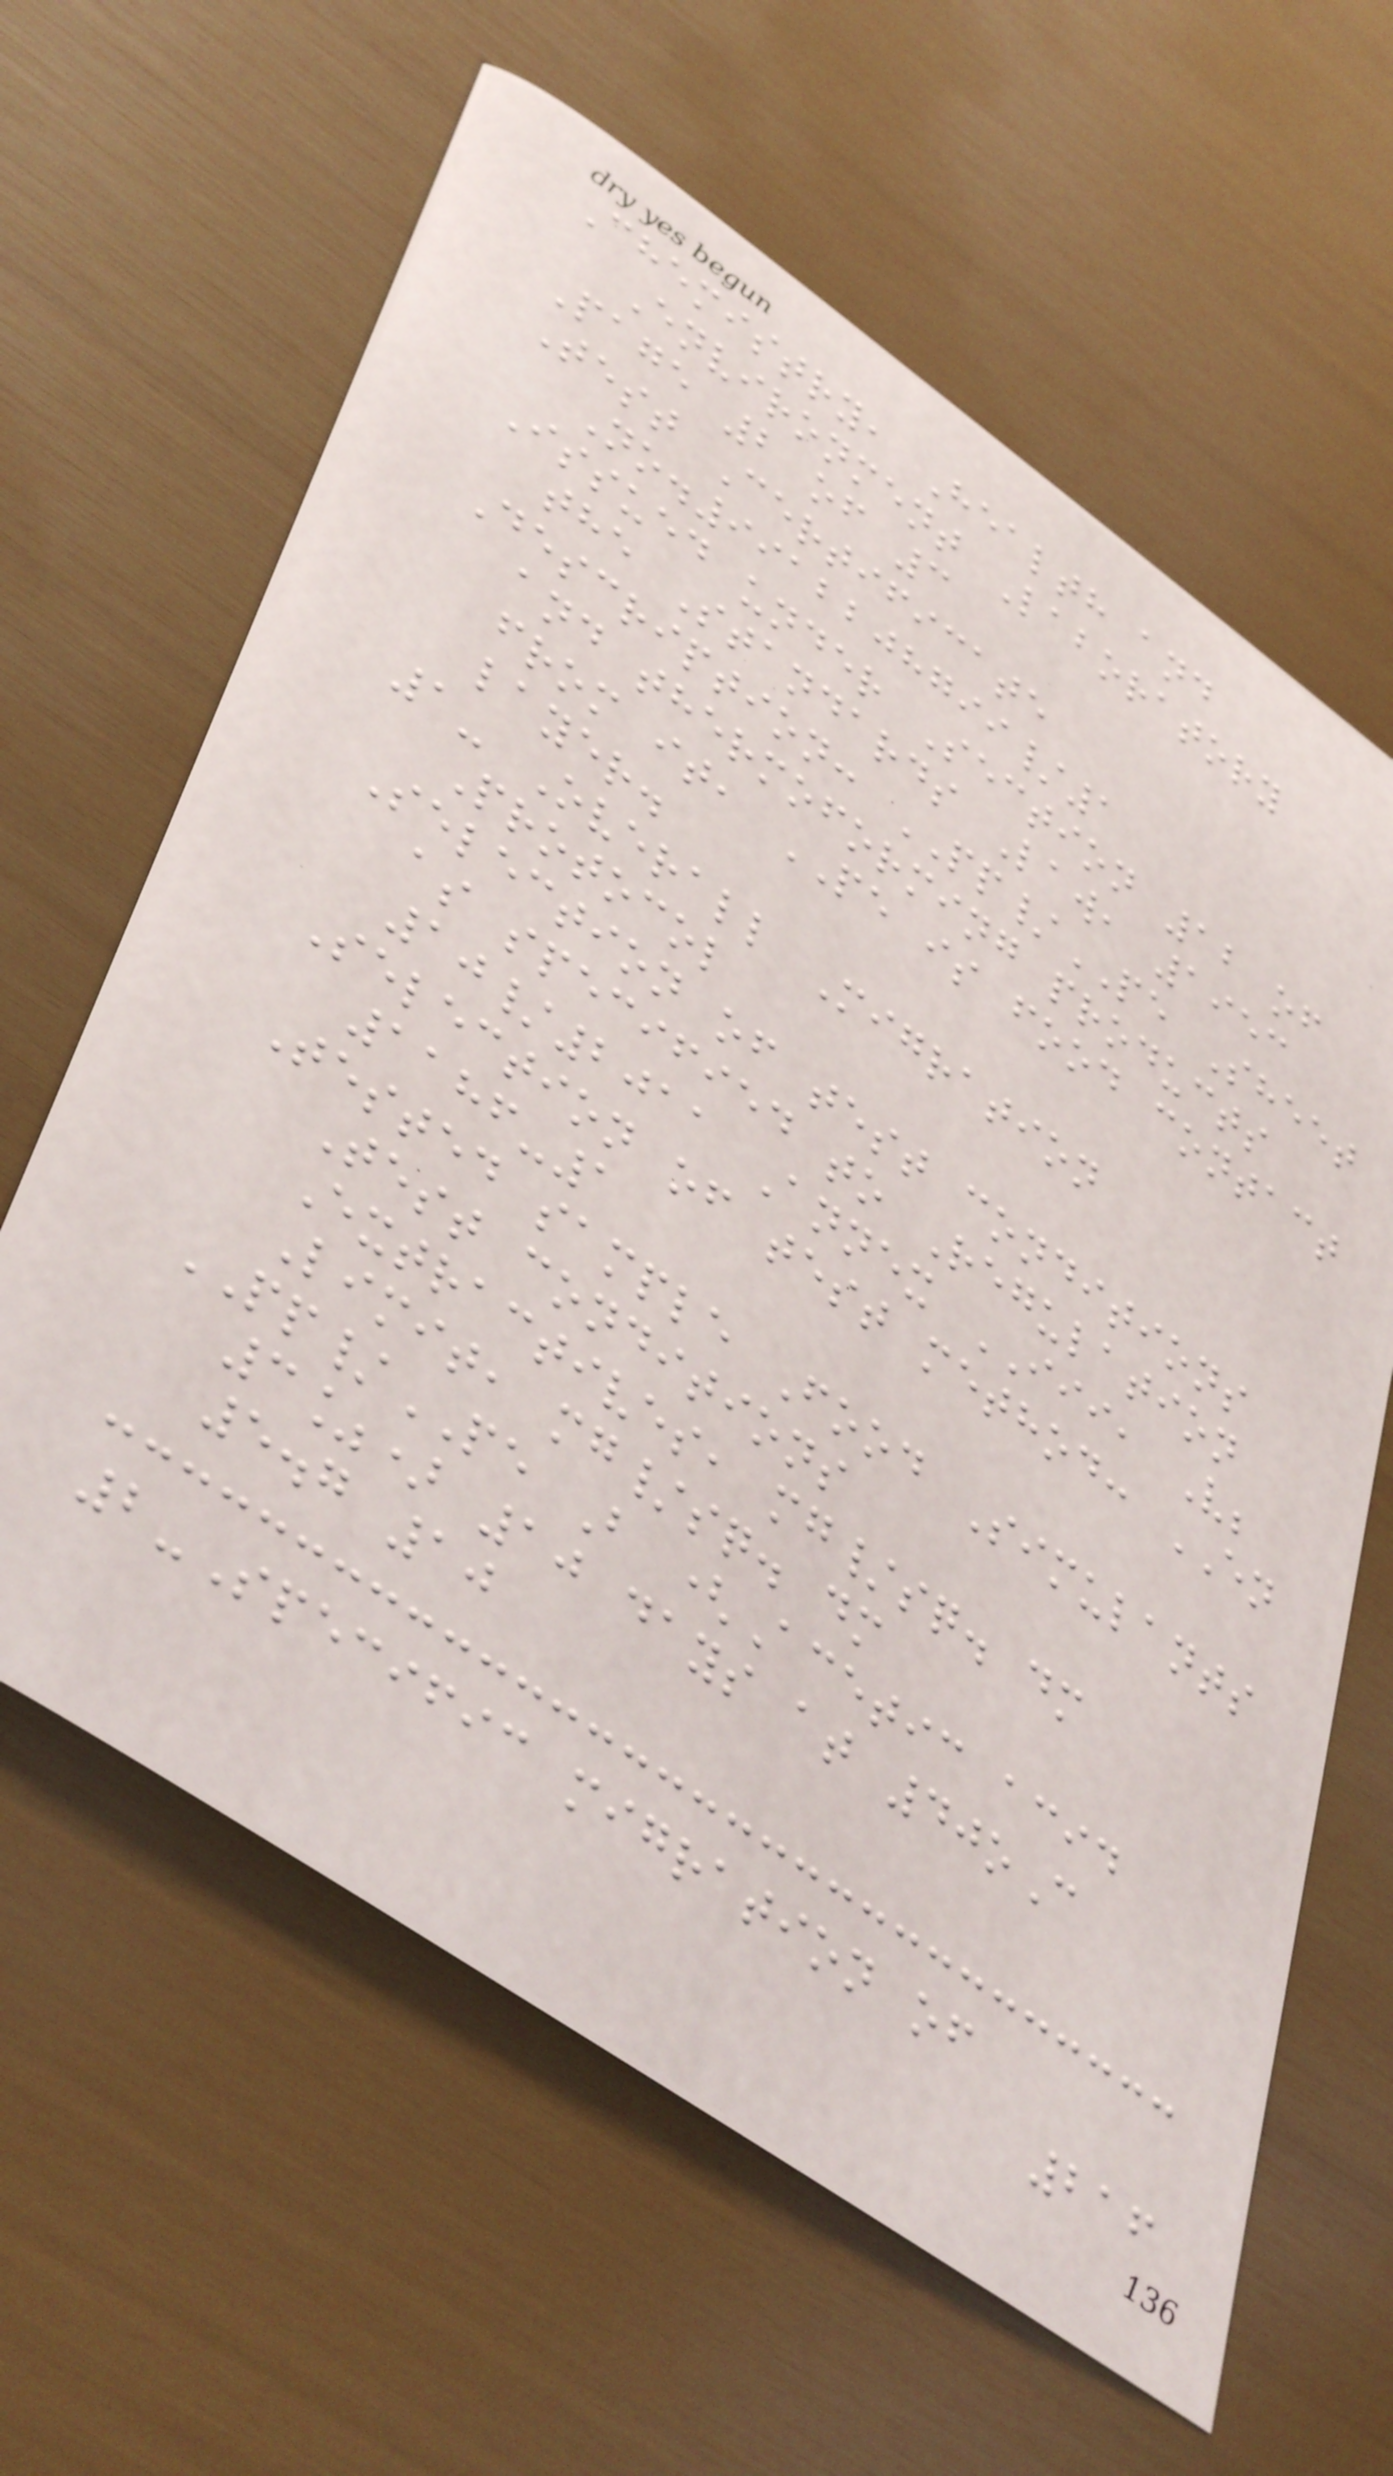Chemistry, Health and
Environment Laboratory
Page 2 of 3
Test Certificate
No.9912208799/1
Issued under Section 12 of
the Standards Law, 1953
Description: PP/PE Sheet
and thermoforming products
from it, PE is food contact
layer.
1- Overall Migration
Protocol
Selection of test conditions
as specified to Regulation
10/2011 Annex III, V;
Selection of test method: EN
1186-1
Tested sample Food Simulants
Test conditions
Extractives, mg/sq. dm
Limit, mg/sq. dm
PP/PE B (Acetic acid
3%) 10 days at 40oC
5.7 10
2-Specific migration of
216
